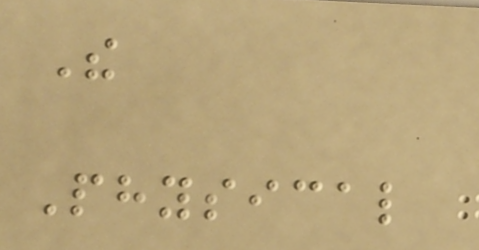The
Physical
